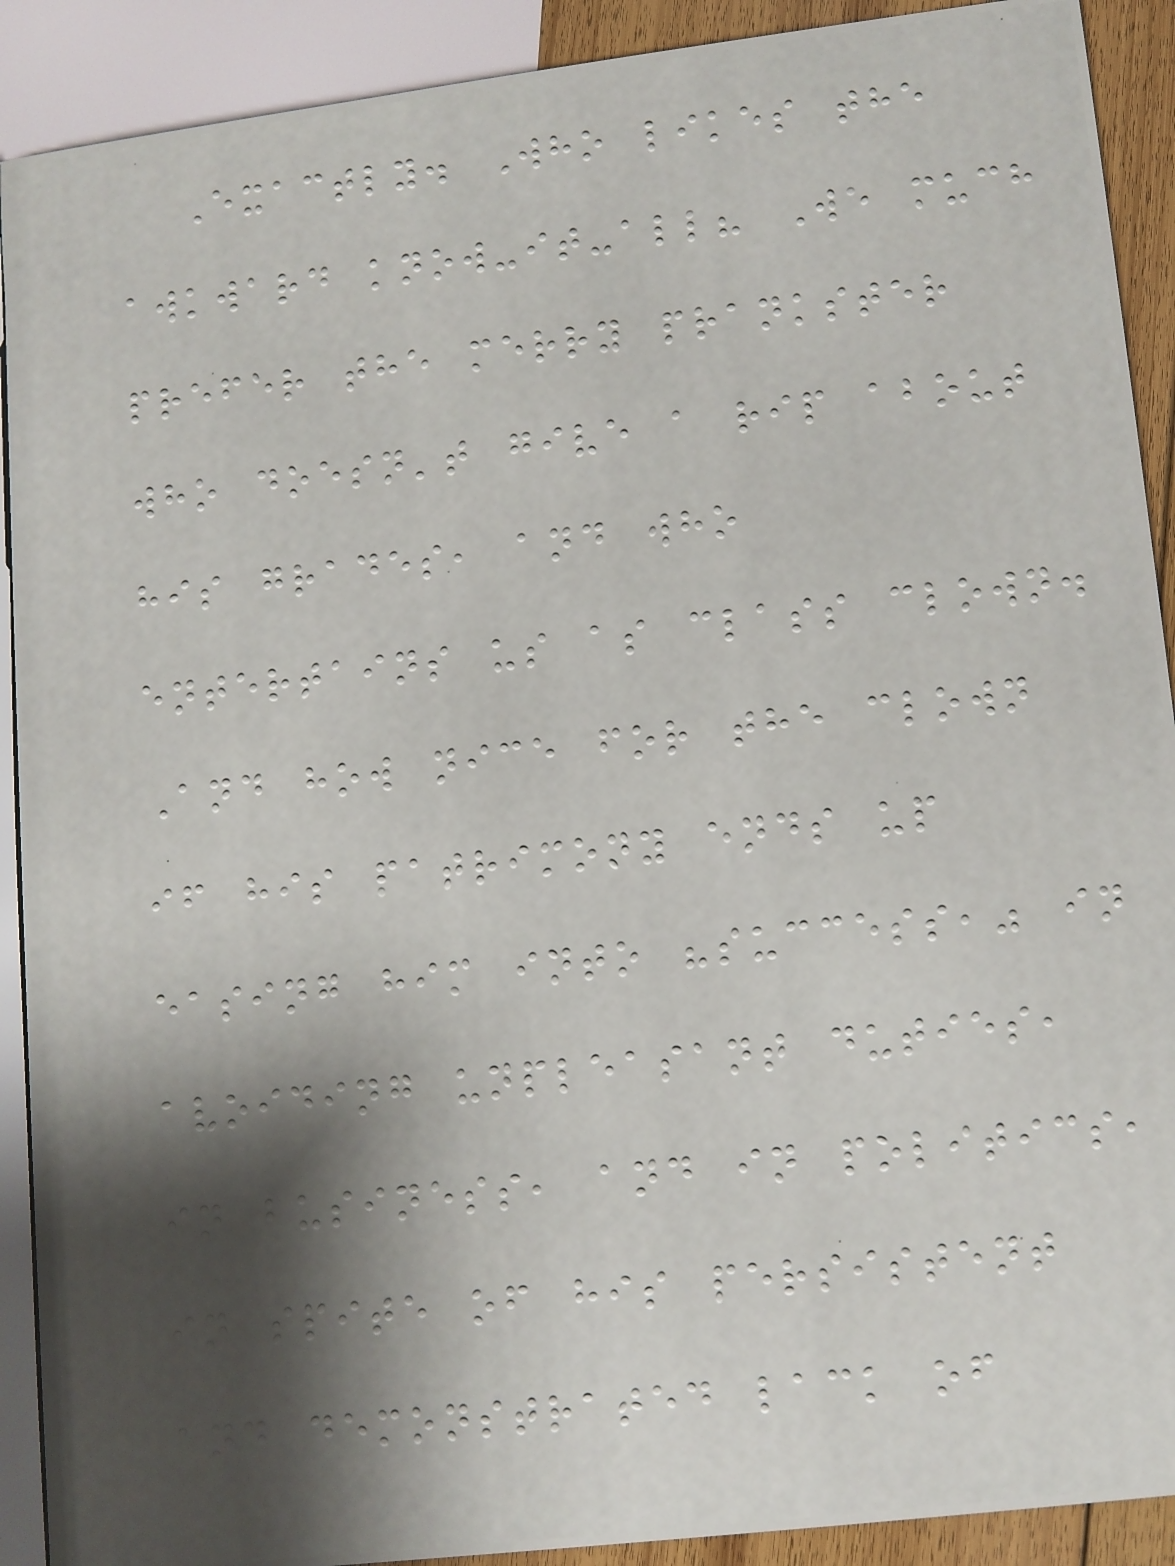Exactly. Who likes the
awkward know-it-all? We much
prefer the merry prankster
who doesn't give a rip about
his grades, and who
entertains us as class clown.
And how nice for the clown
if his patrimony ends up
easing him into "success," in
avoiding unpleasant duties,
in business, and in politics,
in spite of his persistent
and demonstrated lack of
